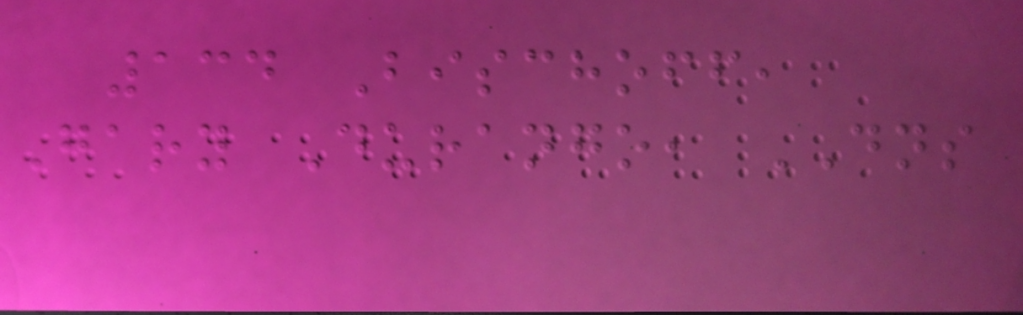134 Bischoff,
Gary Durango, DNS
